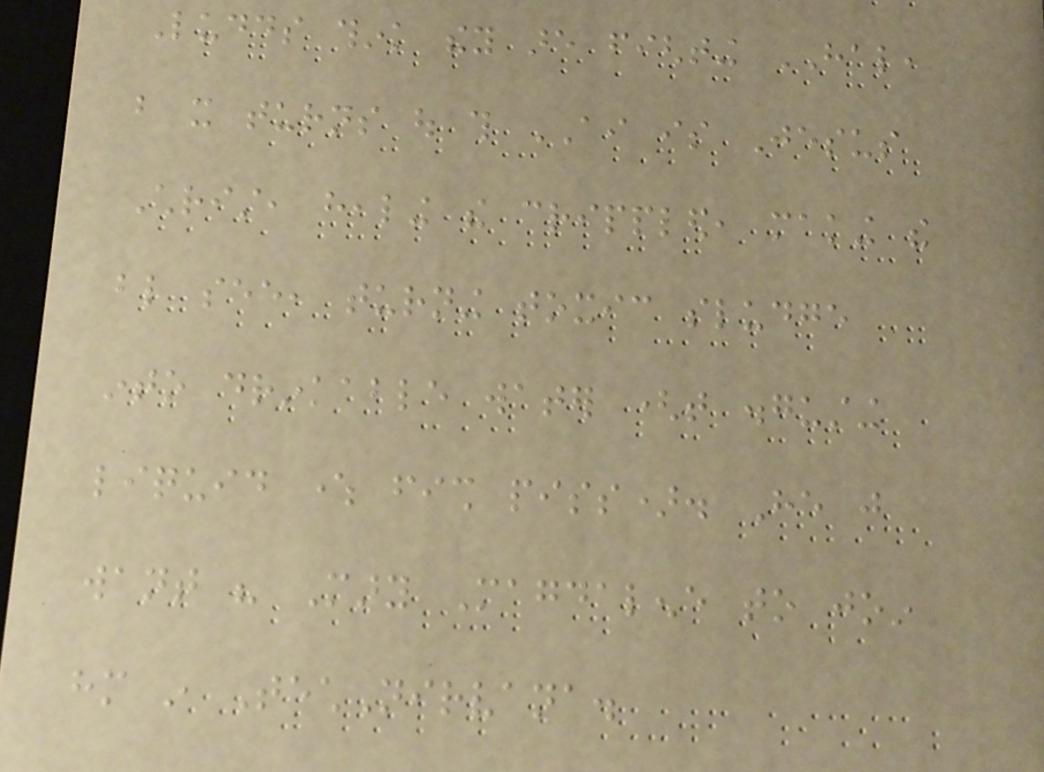Ludds think they are fighting HAL,
but it turns out this AI is Jesus
Christ, healing the crippled, making the
blind see, turning toxic sludge
into drinkable water (that disgusting
liquid where fish piss). He just
want his Mary Magdalene to join
him in TechNirvana.
